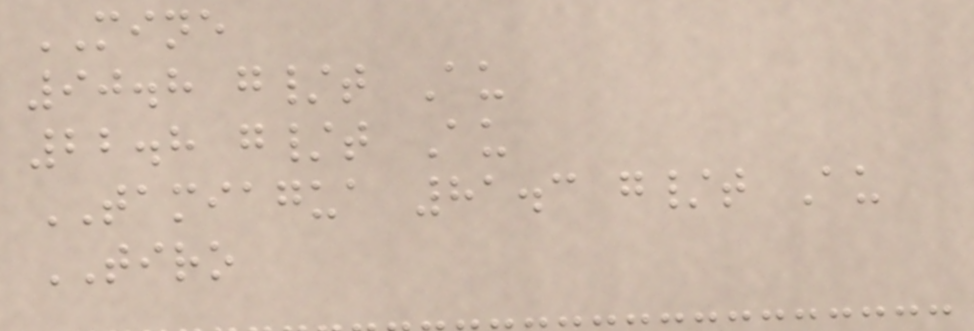MINE
90.8 g/t Au
22.8 g/t Au
TAMIAGUA 81.3 g/t Au
TIRO
